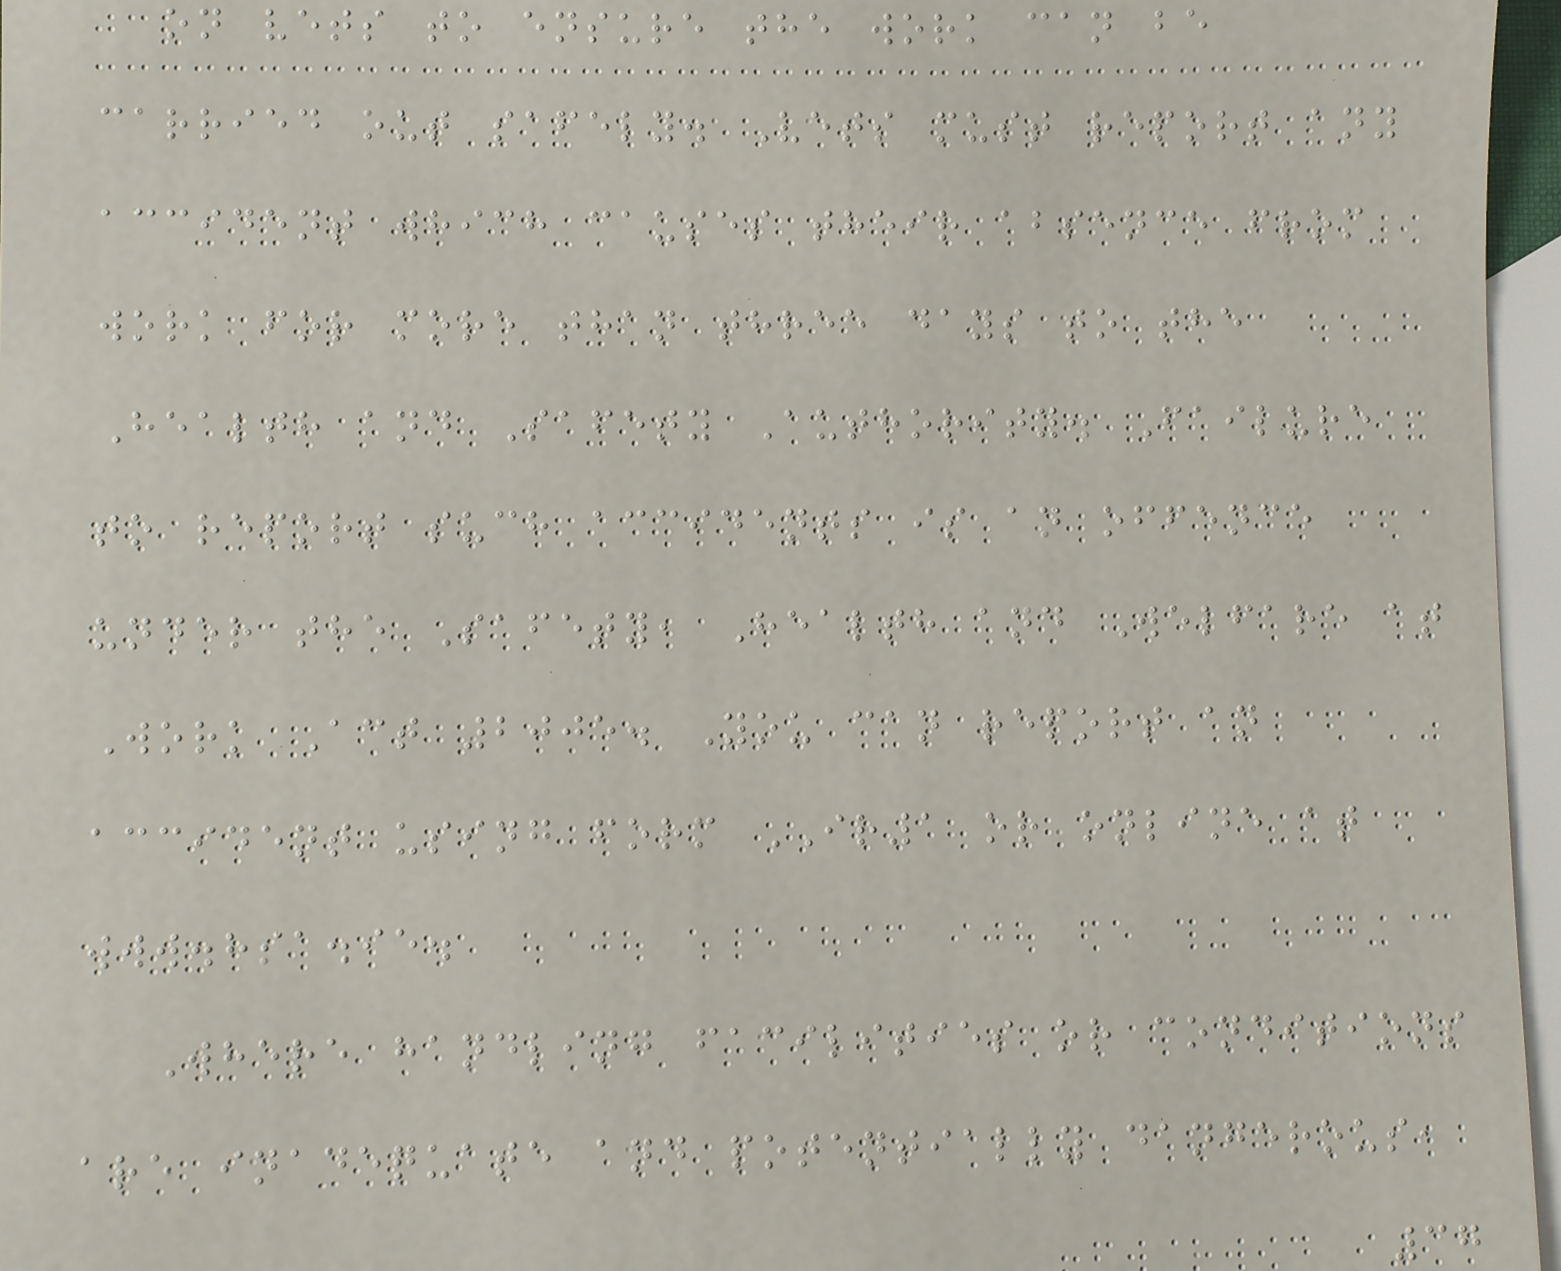on vets to ensure the work can be
carried out safely. Vets must report any
accident which causes their absence from
work for more than three days to the
Health and Safety Authority. Failure
to report such accidents is an offence
under the Safety, Health and Welfare at
Work Act 2005. You can report an
accident using form IR1 or online at
www.hsa.ie.
Where handling facilities or conditions
are inadequate and potentially dangerous,
37
